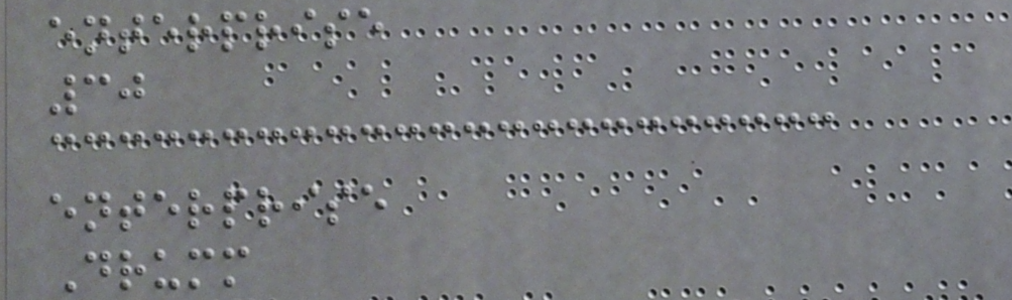enterprise
30
enterprise
Drumm
